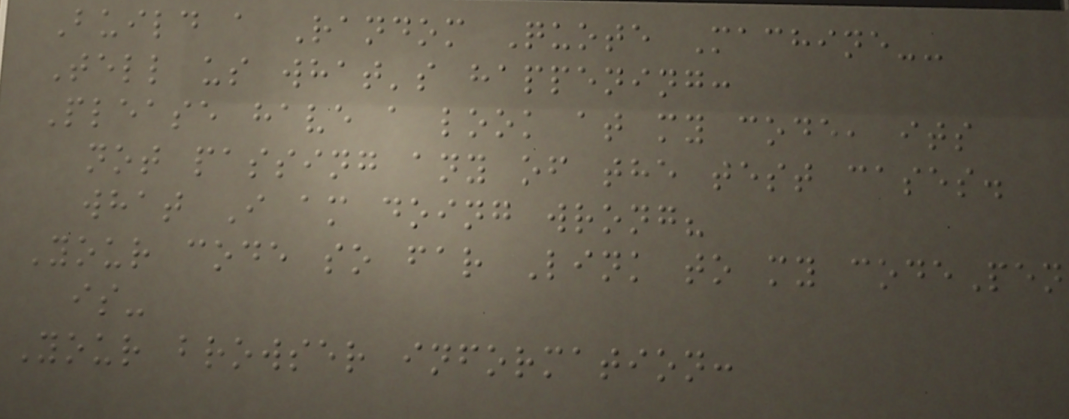Build a Random Quote Machine--
Tell us what's happening:
Please have a look at my code, its
not passing any of the test cases.
what I am doing wrong?
Your code so far Link to my codePen
is-
Your browser information:
